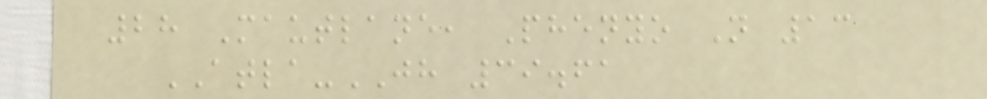28 Mautlane, Phenyo N 13
ATLA-JH 39.61
